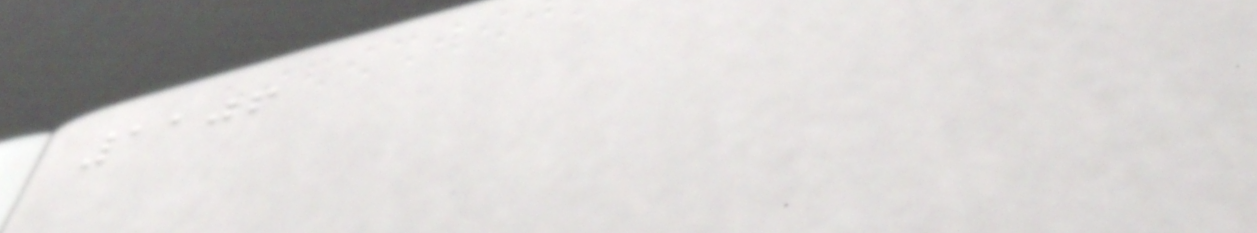1106
